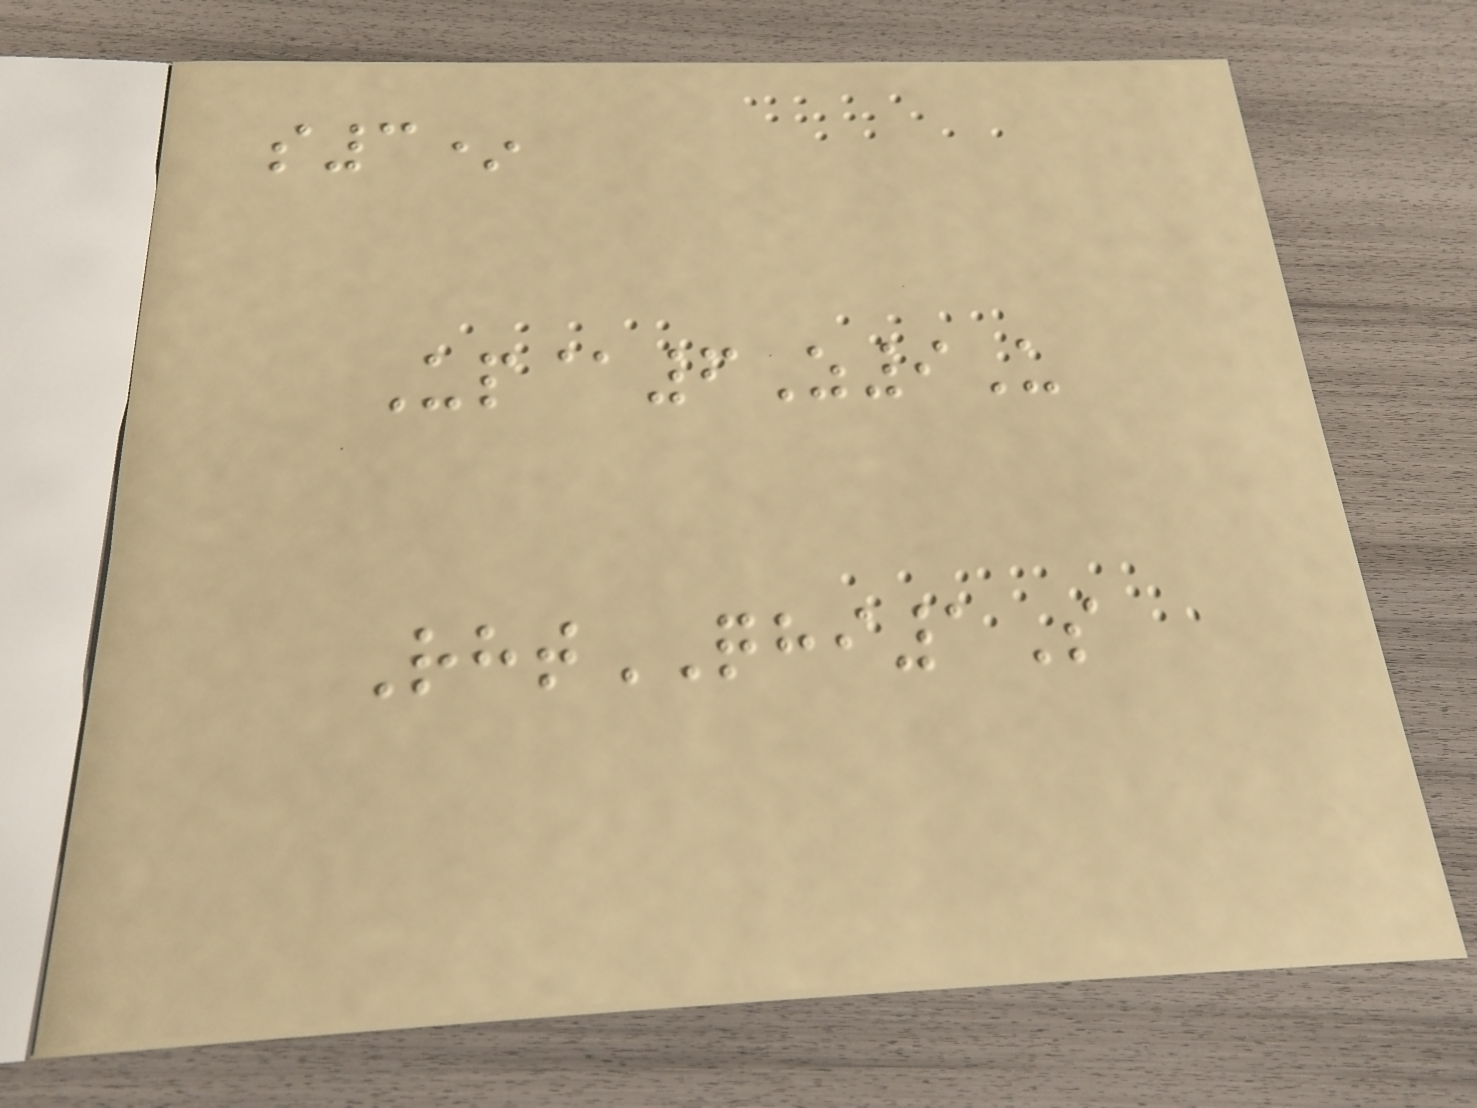s3*
Up@6Z9U
RhtQHI1S
